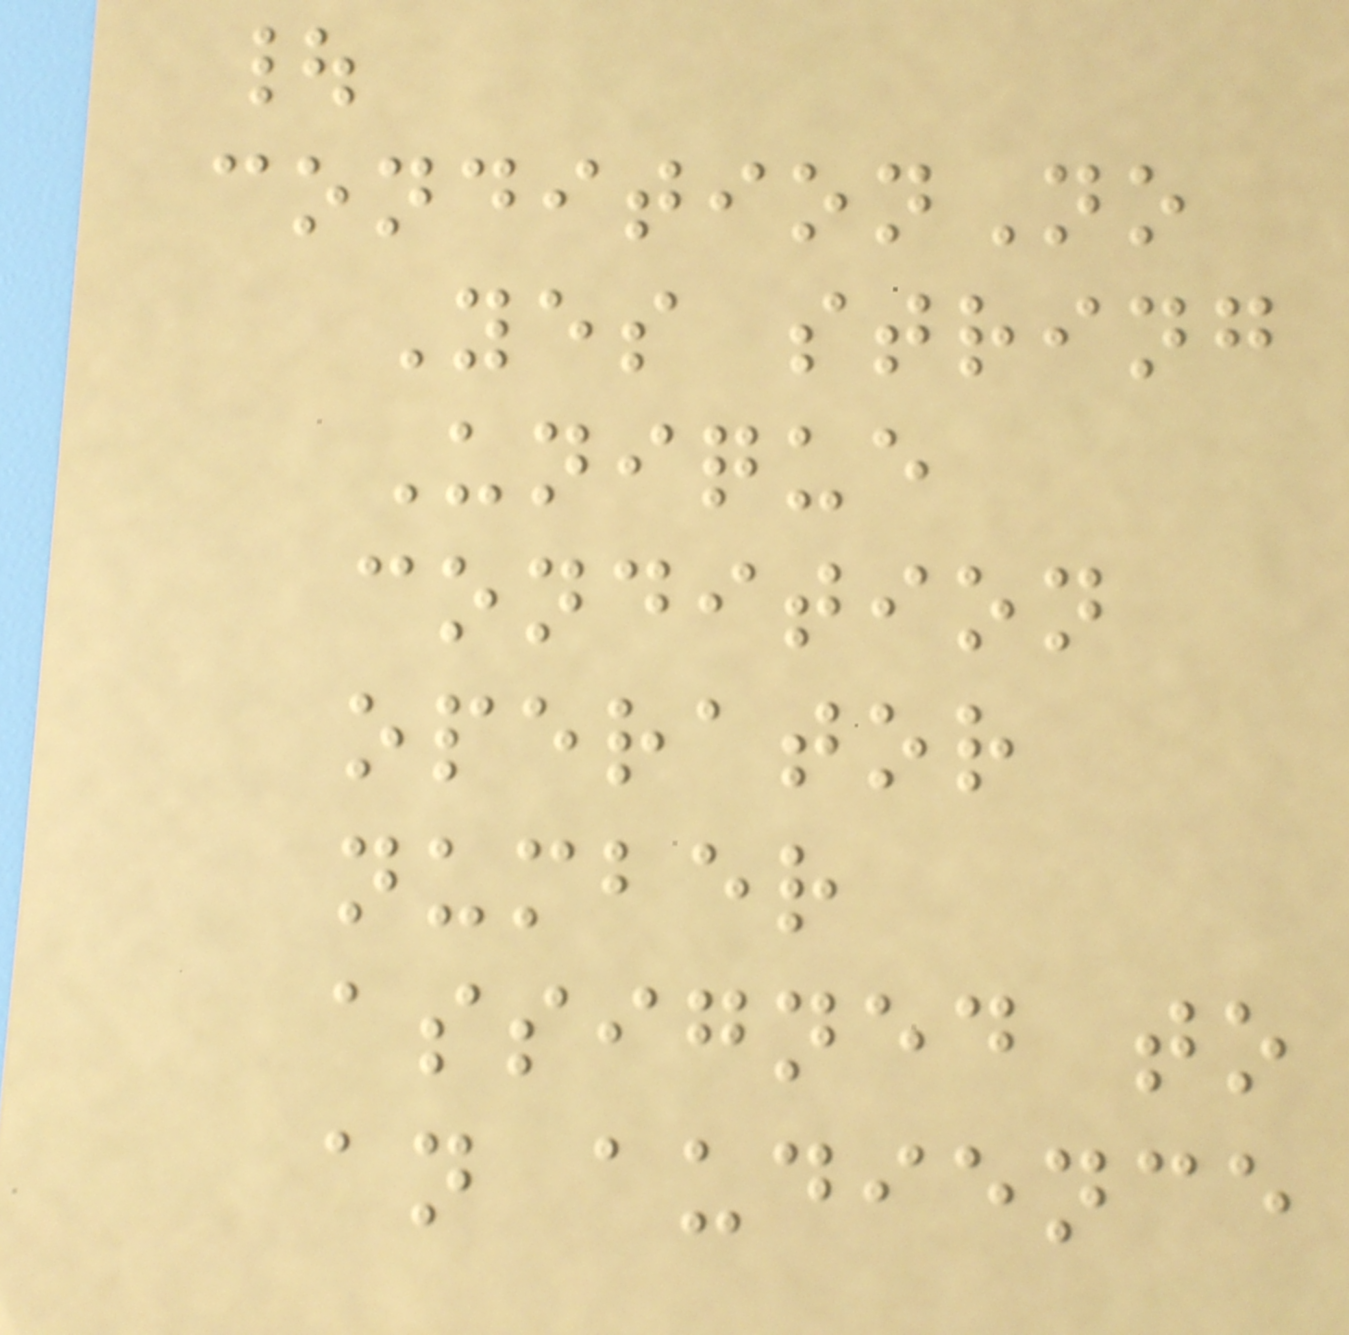|
conditionNo
Yes string
Unique
condition
operator
number
assigned to
an audience
